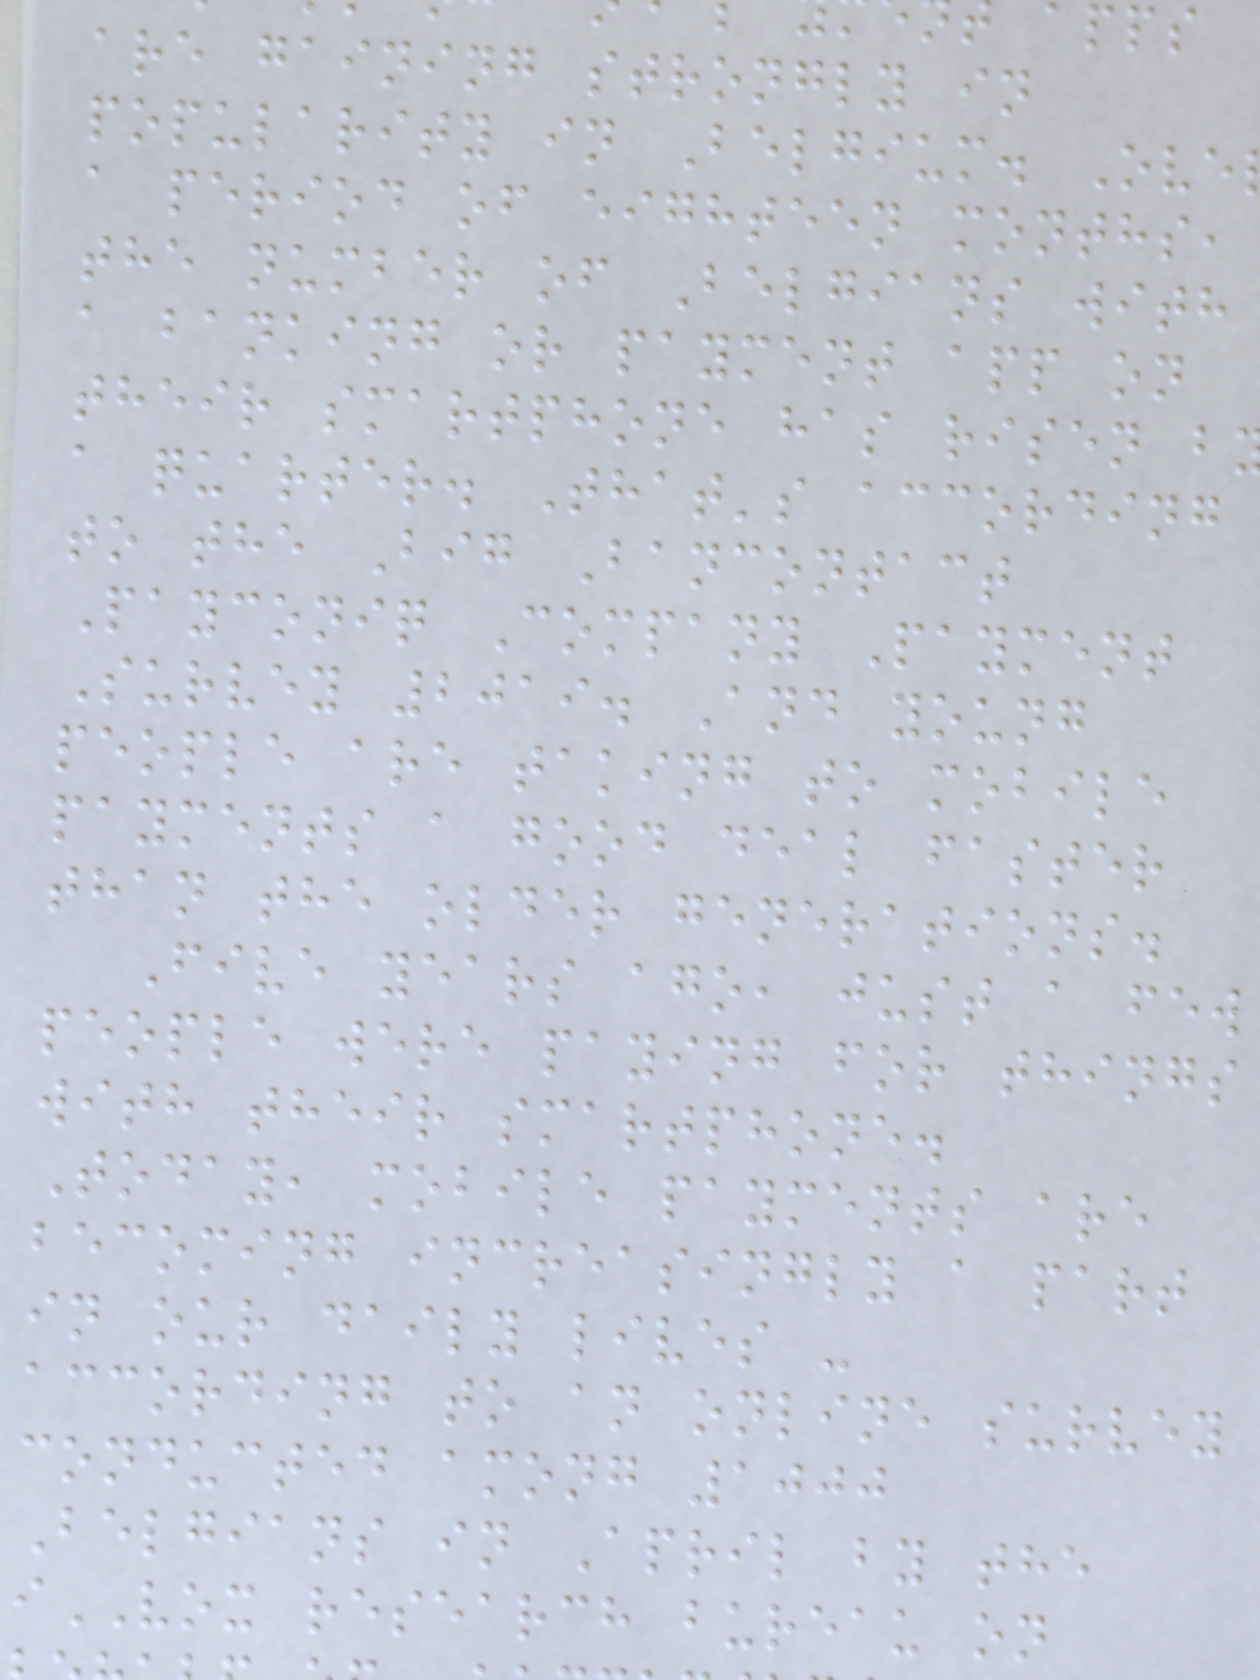are gaining strongly in
popularity in Belgium. Ove
a period of eighteen months,
the number of Belgians with
a banking or payment app on
their smartphone has risen b
a quarter. That's according
to the Big Bancontact
Payconiq Company Payment
Survey 2019. And young
people are taking to mobile
payments a good deal faster
than the older generations.
Five years ago, just a few
people were paying for things
with their smartphone.
Today, mobile payments are
becoming increasingly a part
in our daily lives -
according to an online survey
conducted among 1000
Belgians in April by the
iVOX research bureau on
